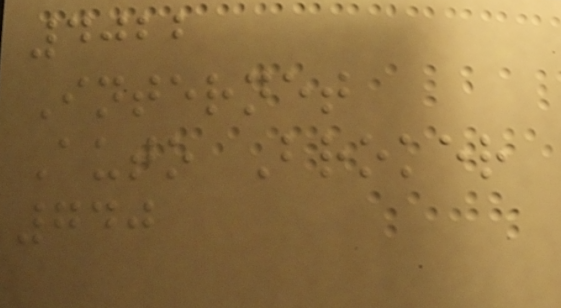4022
Internet
Auto Broker
740
